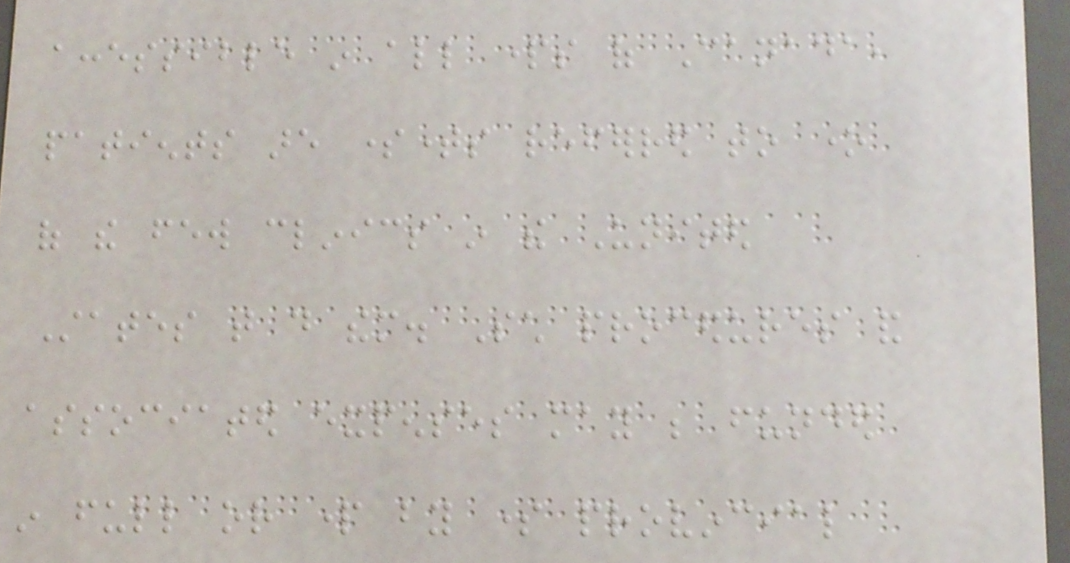accessible in all parts of Canada,
patients are sometimes referred to one
of the few clinics in the United
States that do them. Such procedures and
associated expenses may be funded
in full or part by some provincial
